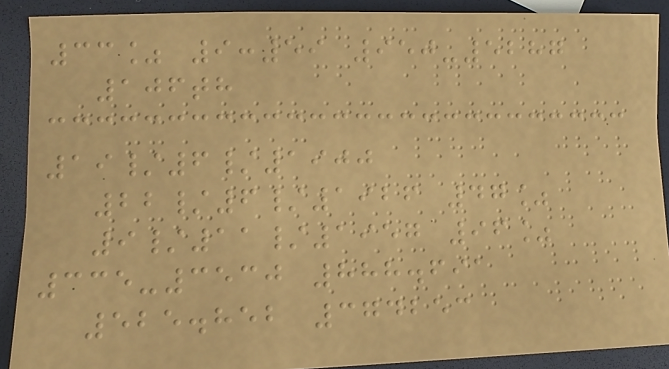33% 9:59 950-5287
106th
19/6/1900
22/6/1926 47%
9/11/1957 96%
335-3530 888.691
525.852 374253
